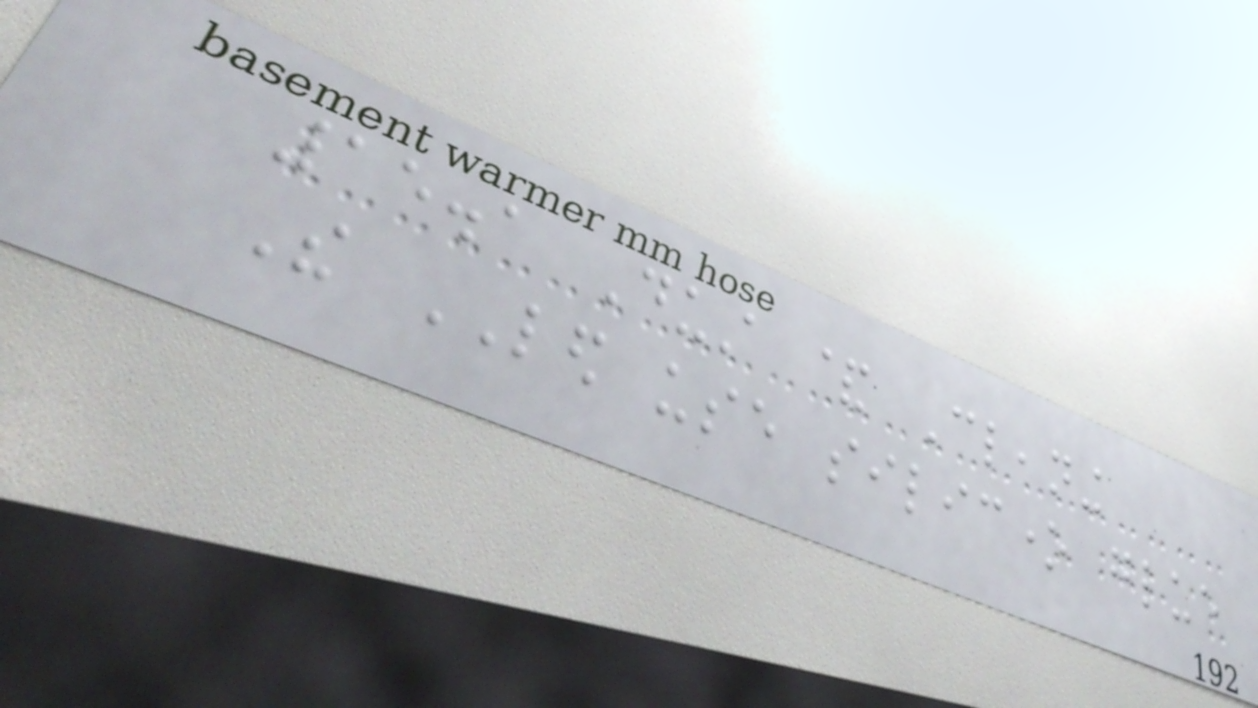15.1 Dust & Cleaning
The LED use silicone glue
